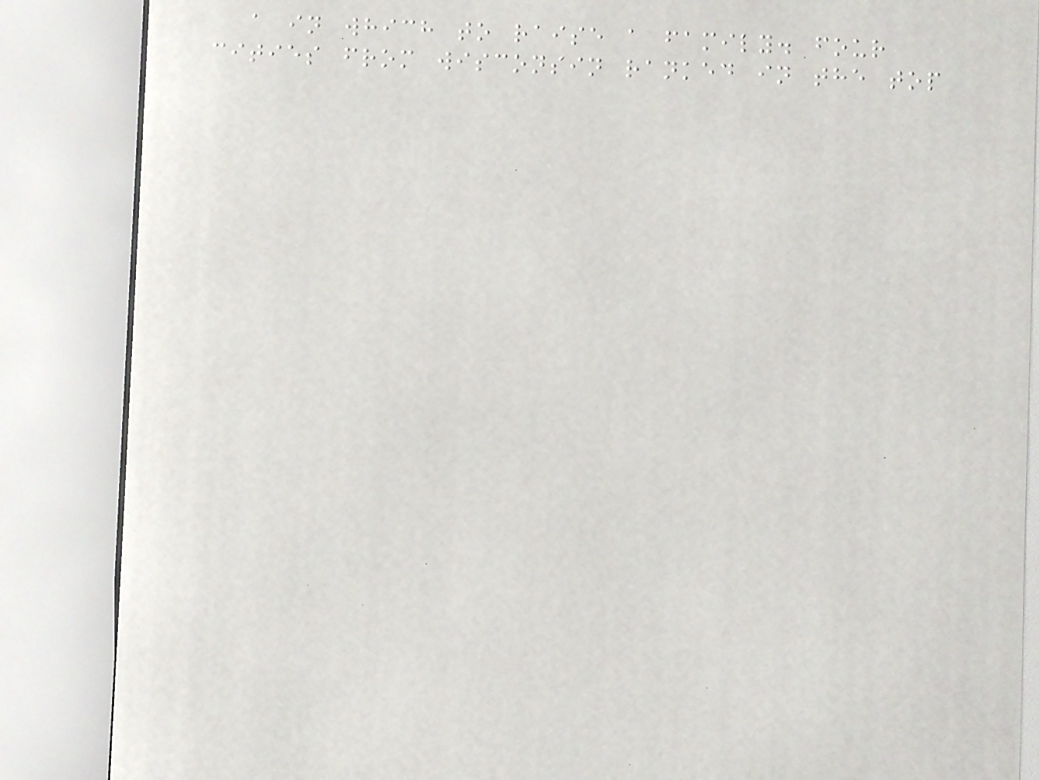a in which to raise a family. four
cities from wisconsin ranked in the top
